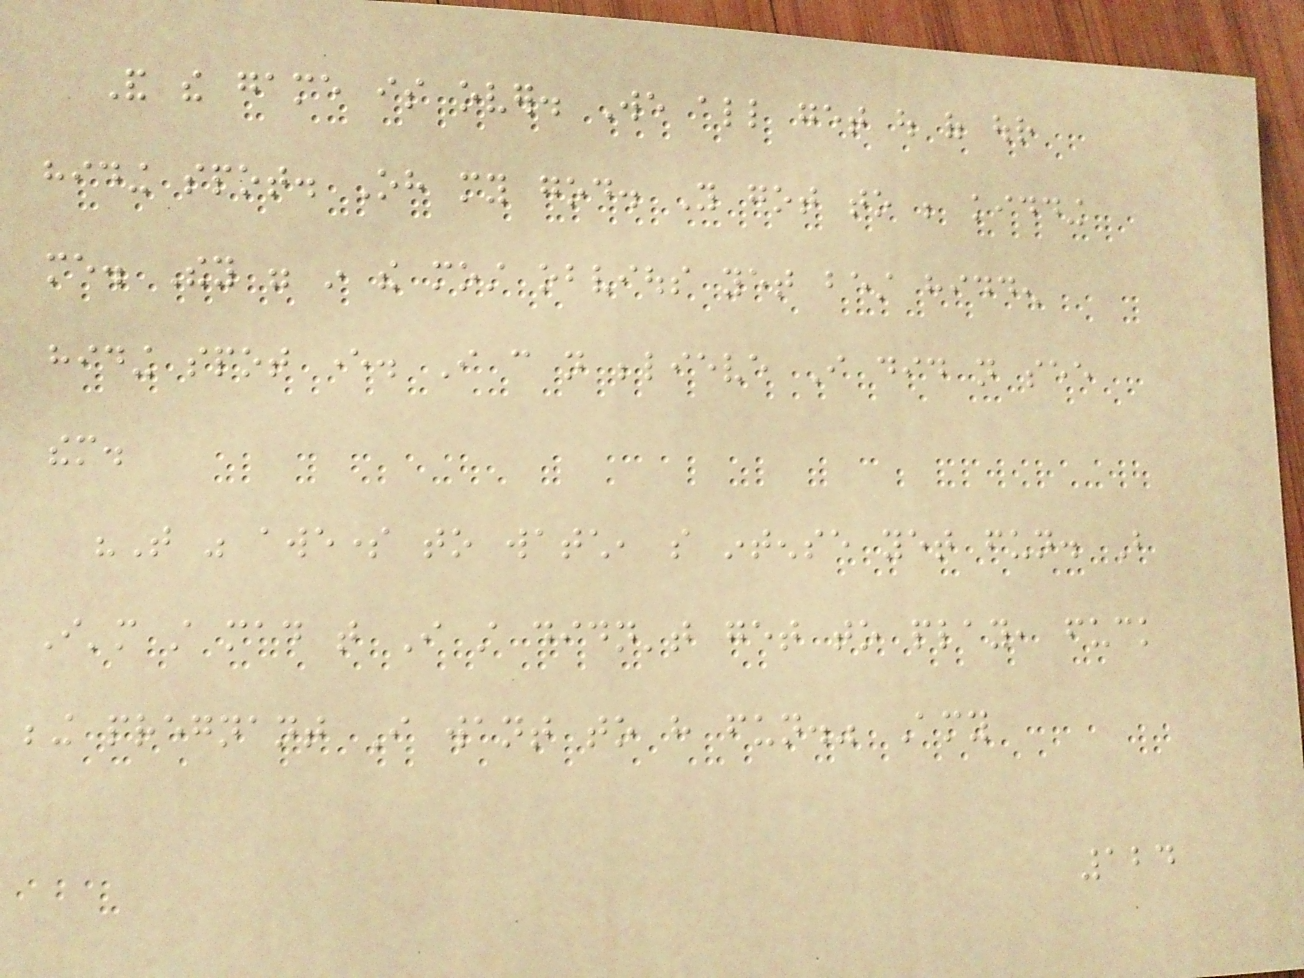And the game is over. We all get out of our
hiding spot. Oh my god. You got to be kidding
me. They were in the most obvious yet best hidden
hiding spot ever. I can not believe I did not see
them.
"That was awesome to watch, so intense yet fun. But
I'm still mad that I still didn't get to play, fuck
being pregnant I want to have fun." Amy
124
